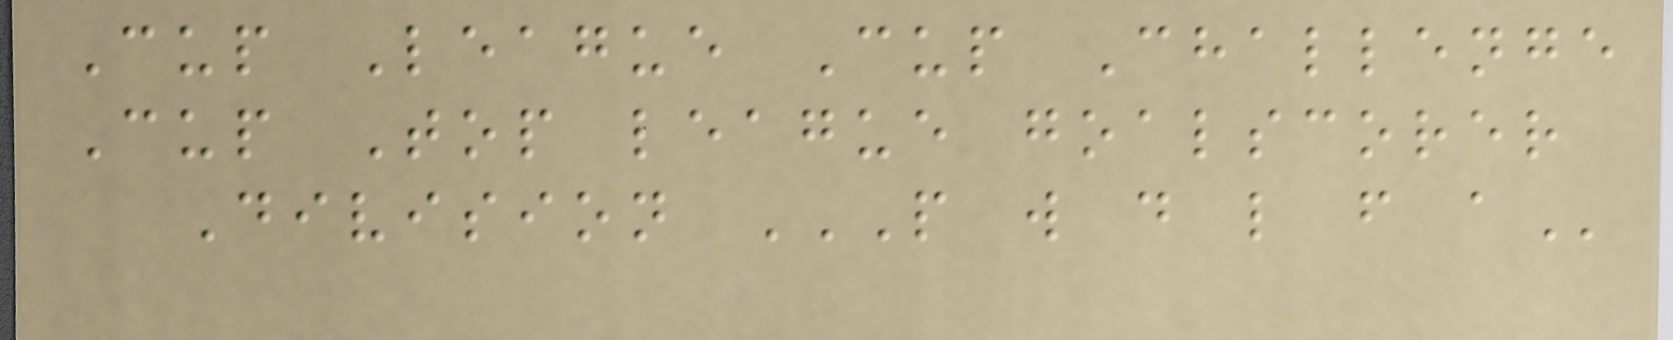Cup League Cup Challenge
Cup Top league goalscorer
Division P W D L F A
